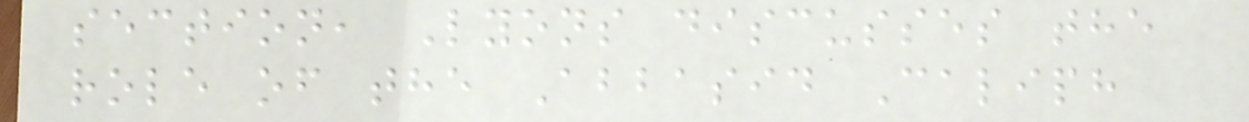section, Lyons discusses the
role of the Abbasid Caliph
